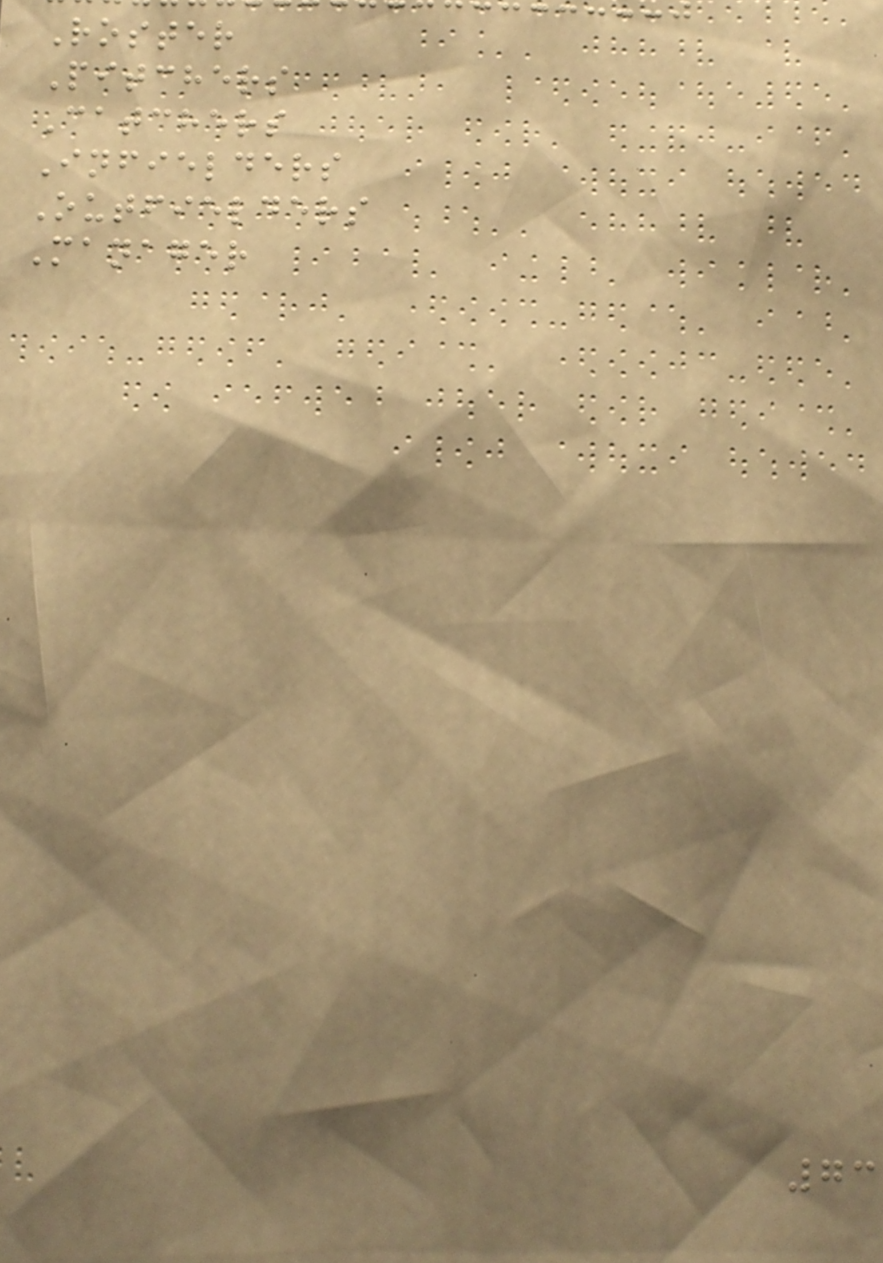Roster
Pitchers
Catchers
Infielders
Outfielders
Manager
73
